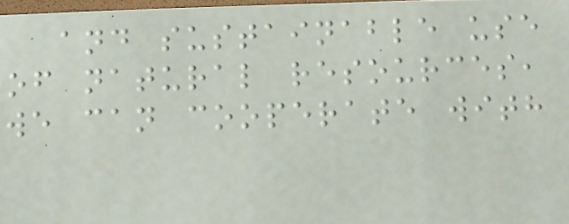and sustainable use
of natural resources,
we can cooperate with
